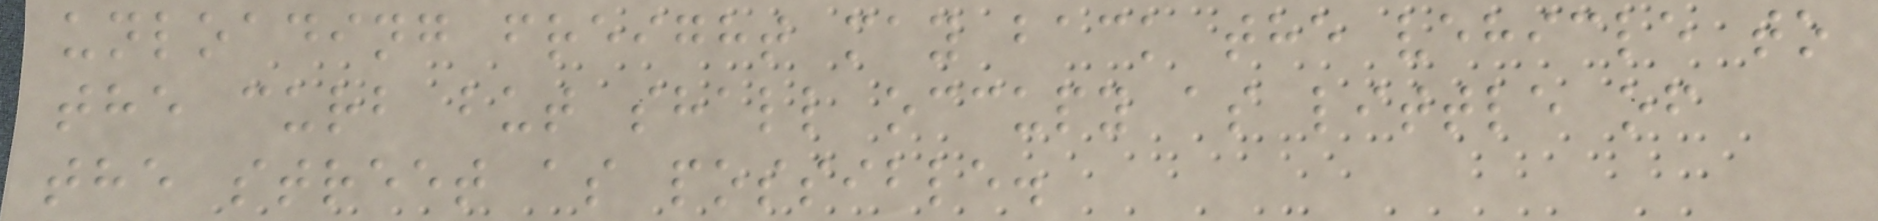unloading freight may back the vehicle to
the curb but shall occupy as little of
the street as possible.
